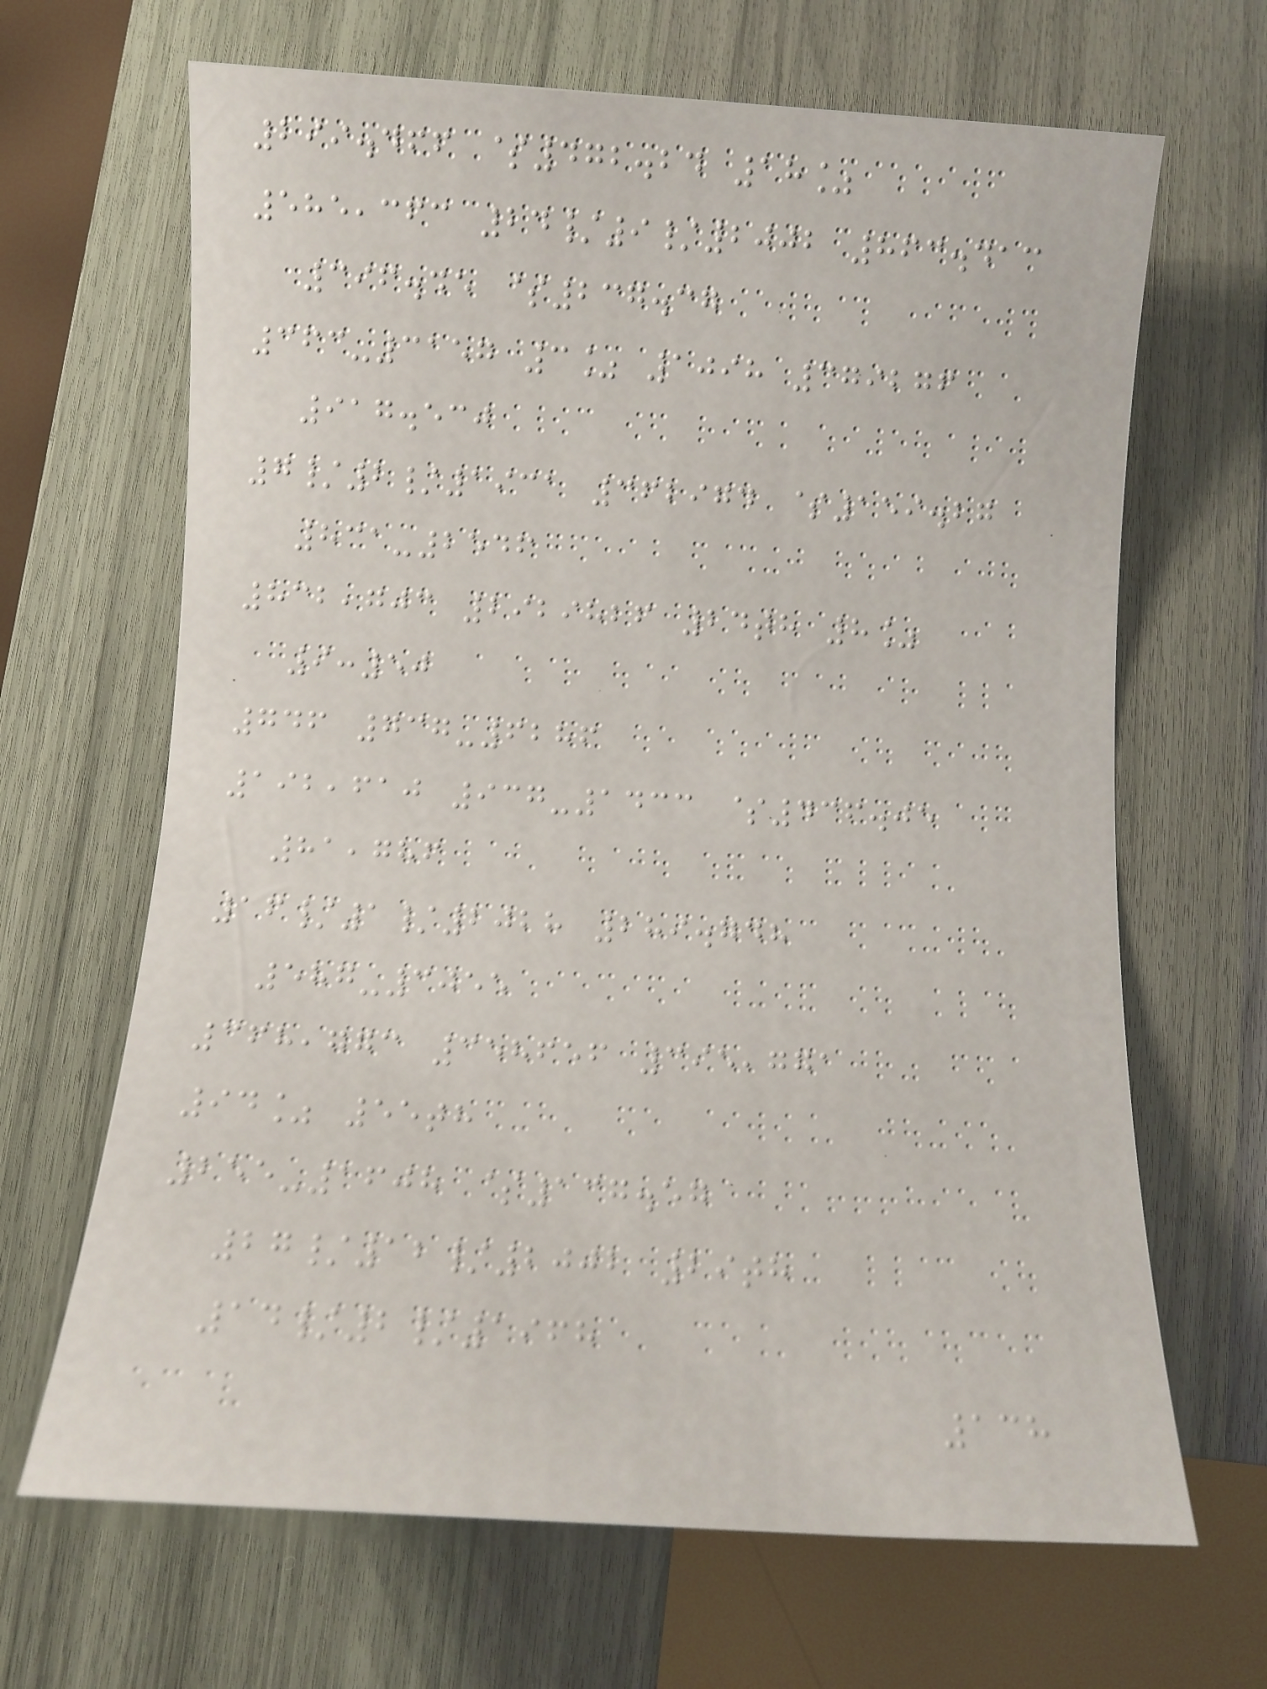299.466 $472.24 18%
585,363 24/9/2002 863.413
396.45 $237.37
363-3157 3% 1098 379276
917.530
7/2/1931 362974 $159.27
831-2546
832,703 2929826 24th 8%
9:50
746 737-6286
192,610 937-1433 $436.05
81,786
16/1/2028 289.748
587-3055
368,773 358656 395,771
94% 55th
255-1608 $137.57
27/12/2002 29th
14/2/1968
138
